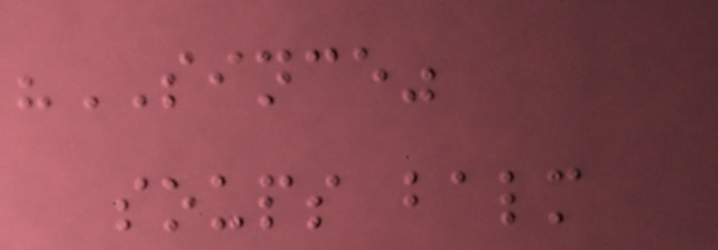"SINCE"
soups balm
